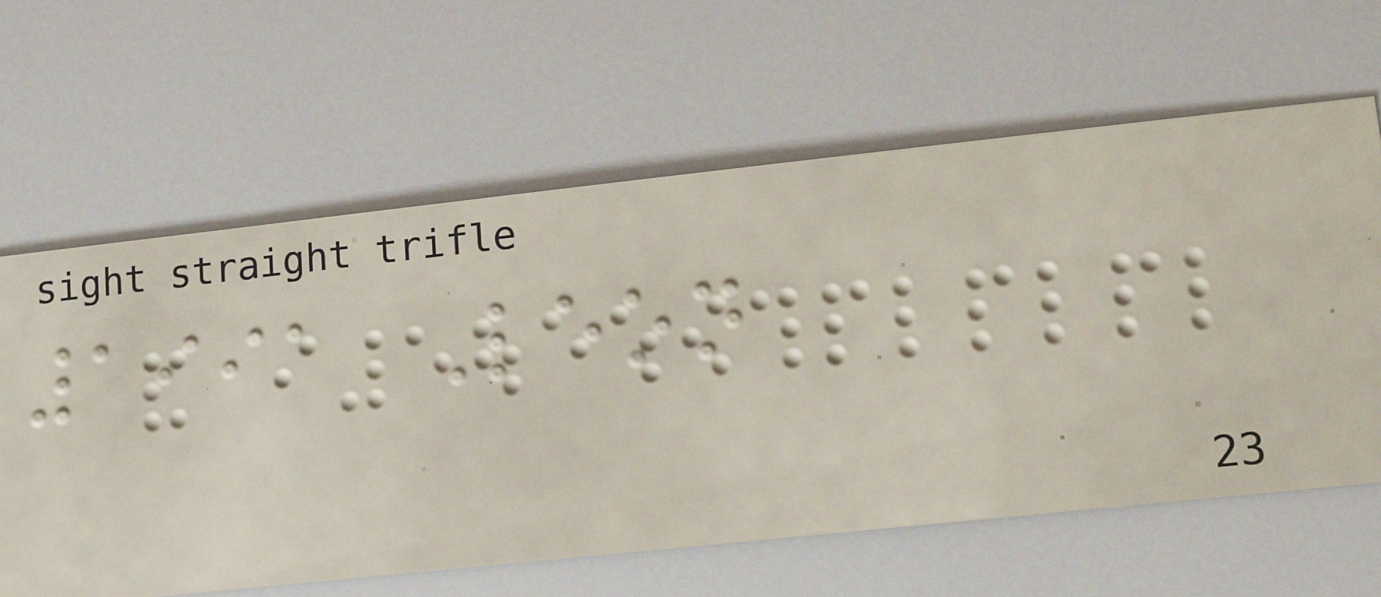1991 Leon
